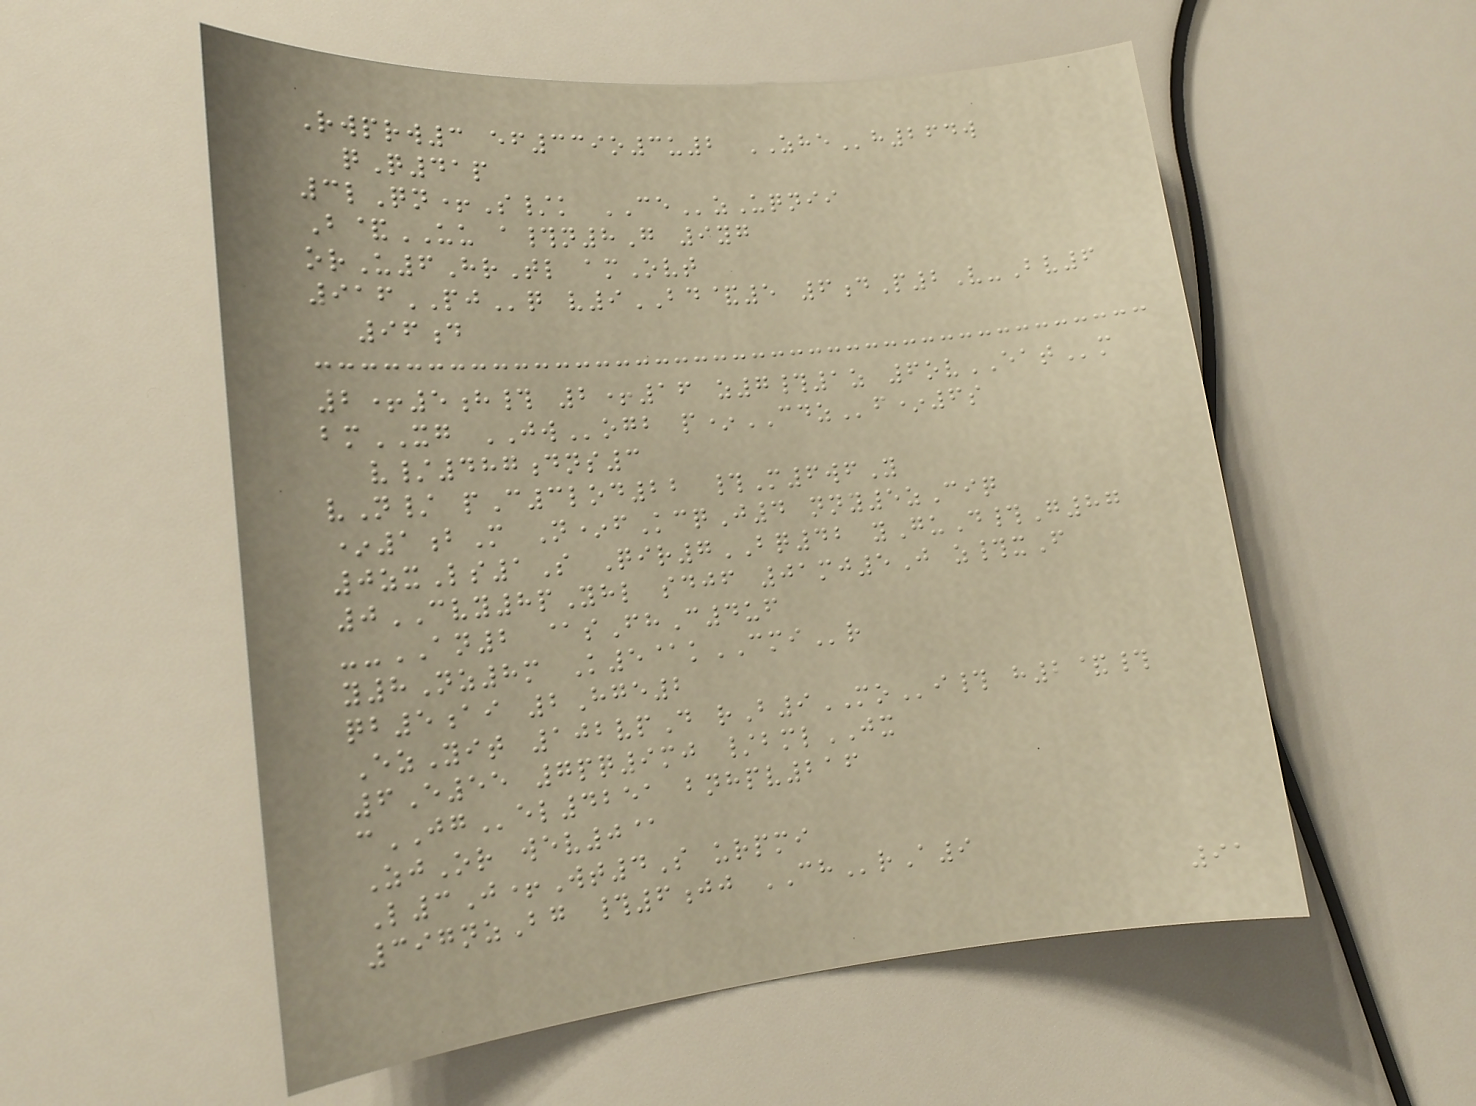Rwprw3 ef339o3u2 ZHEh264w
qQ41p
3lQn+S/k CEzUqnii
B&UU a#n8G 9yg
orU6HrTl amOvt
916PJq v9BD&5 6dP2V-Bv6
96d
2+5h# 2+16 z7#1z 6ovEATm
bmXG JWogb p*CDZf*6s
v/487dns3
vN/ pC3lod22 #M6wfY
*1bM N*fKcqJ4 nny5zCiq
0zxLs1S Qir7BQ42 yGuD#G87
0CVY8pYhl sdjf 01mj5J z#xF
--AN2 @sFhC4uf
y8Nz8m K5@kCMIr
qb5ai 2Hge2
EzYit 102vpD rB9MOi# h2&#
6E55 7pq9mj /bmlJX
cJGel4251 bnhpv216
ZjOr wev0@
L3J+Wt4S urpmi
397nzBg #6jj CHrA9
91
